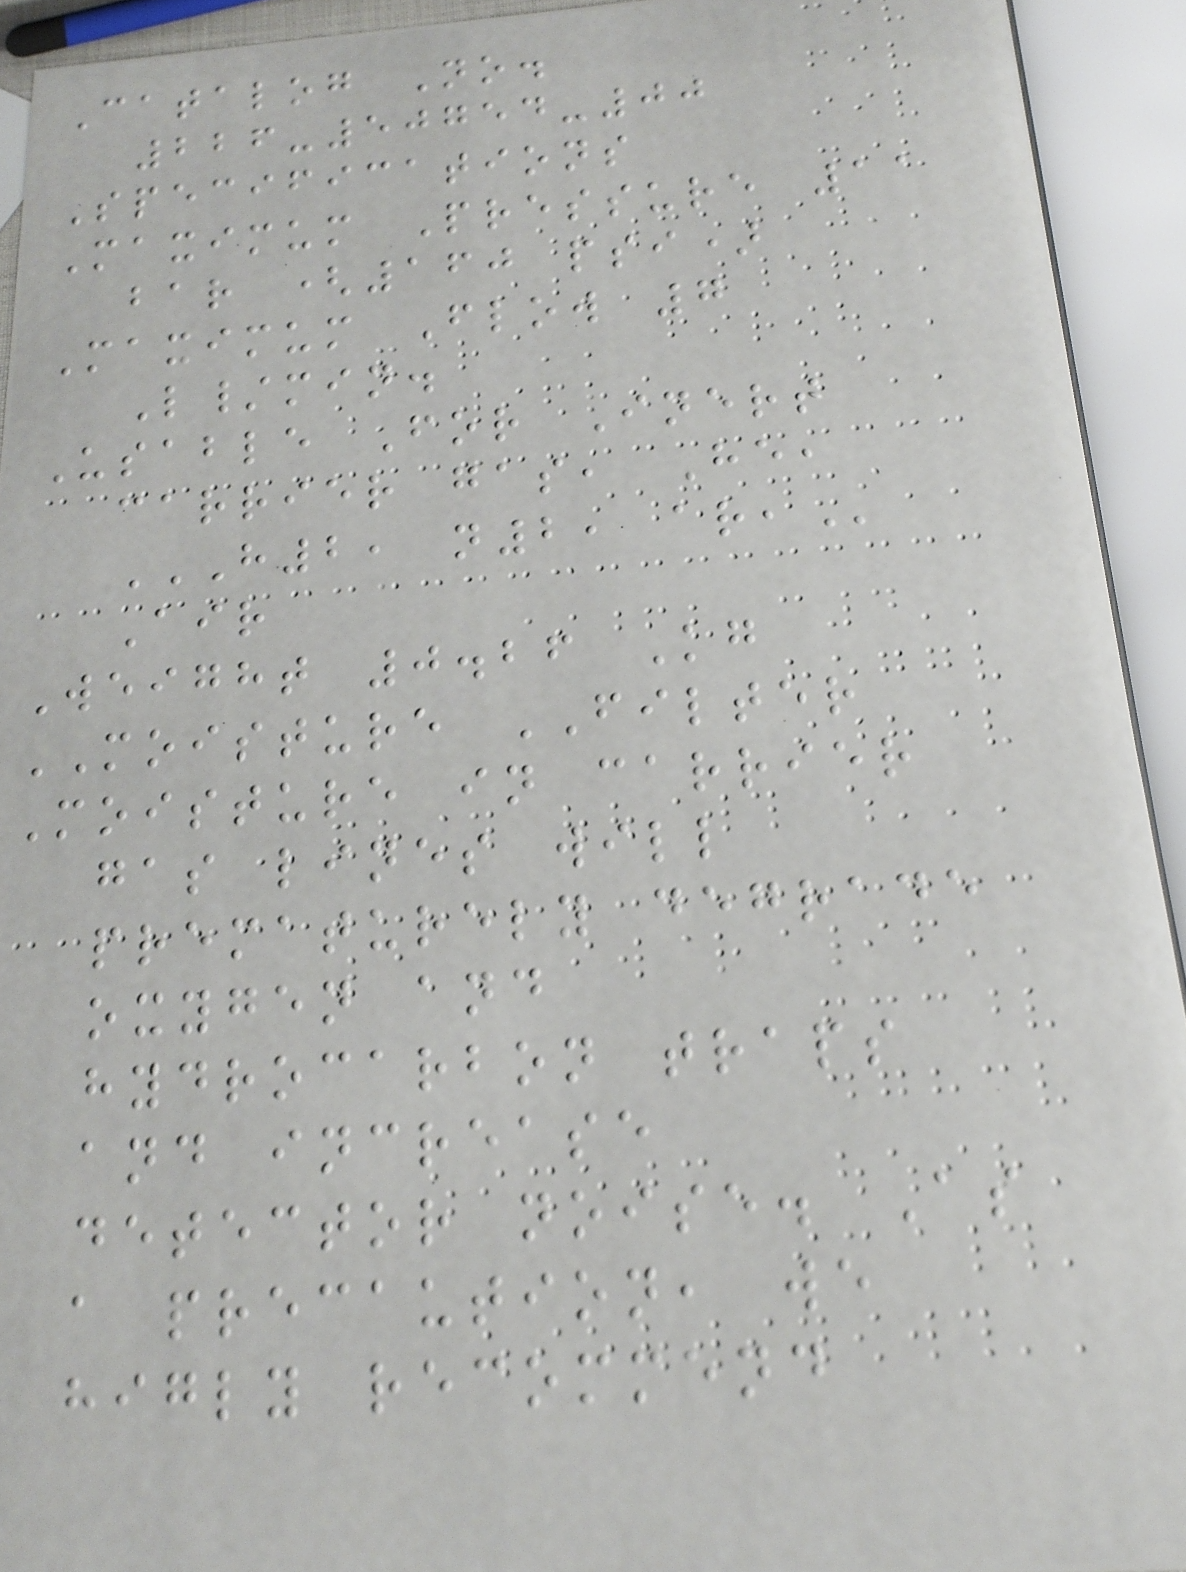Catalog No.
226-50754-00
Specifications
Maximum Pressure 11
bar (160 psi)
Maximum Flow 7
L/min.
Usable For Inert
carrier gas, He,
H2, N2, AR,
Air
Weight 0.26 Kg
MOISTURE FILTER
Moisture in carrier
gas lines will
prematurely degrade
oxygen and
hydrocarbon traps
and increase
detector noise. As
a precaution, we
higly recommend
